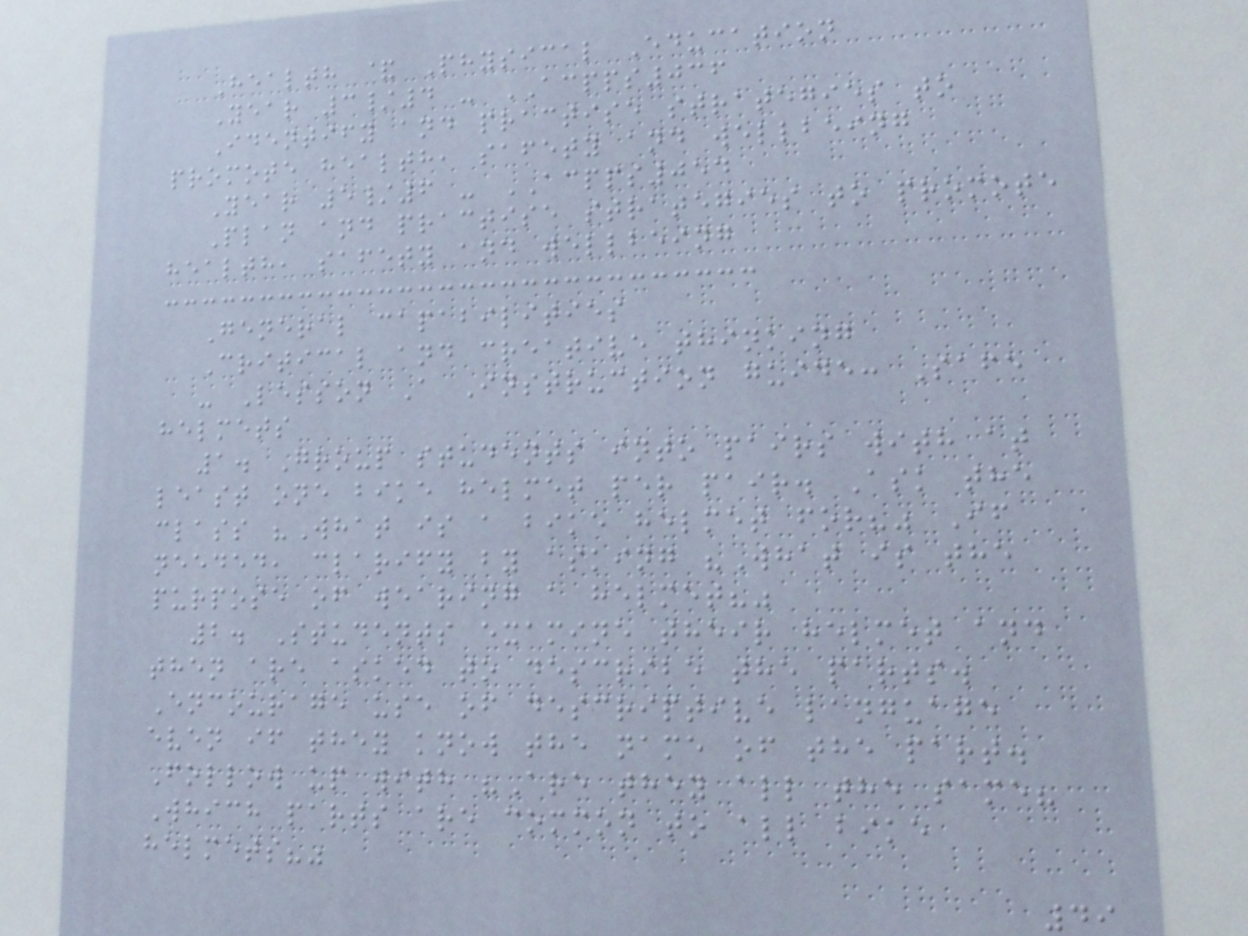Health & Physical Education
Year 3/4 - ACPPS036
Identify and practise strategies to
promote health, safety and wellbeing
Year 5/6 - ACPPS054
Plan and practise strategies to promote
health, safety and wellbeing
General capabilities
Critical and creative thinking
- Lesson A Instruction guide: Safe
helmets
1. Group students into pairs with at
least one bike helmet per pair. Ask the
class "What is a bike helmet for?" If
needed, clarify by asking "What is the
purpose of wearing a helmet?"
2. Students examine their helmet and
then are asked to describe the parts.
Encourage use of descriptive language
even if they know the name of the part.
Follow up with "Are they all the same?
Which parts are common to all bike
helmets?"
49
